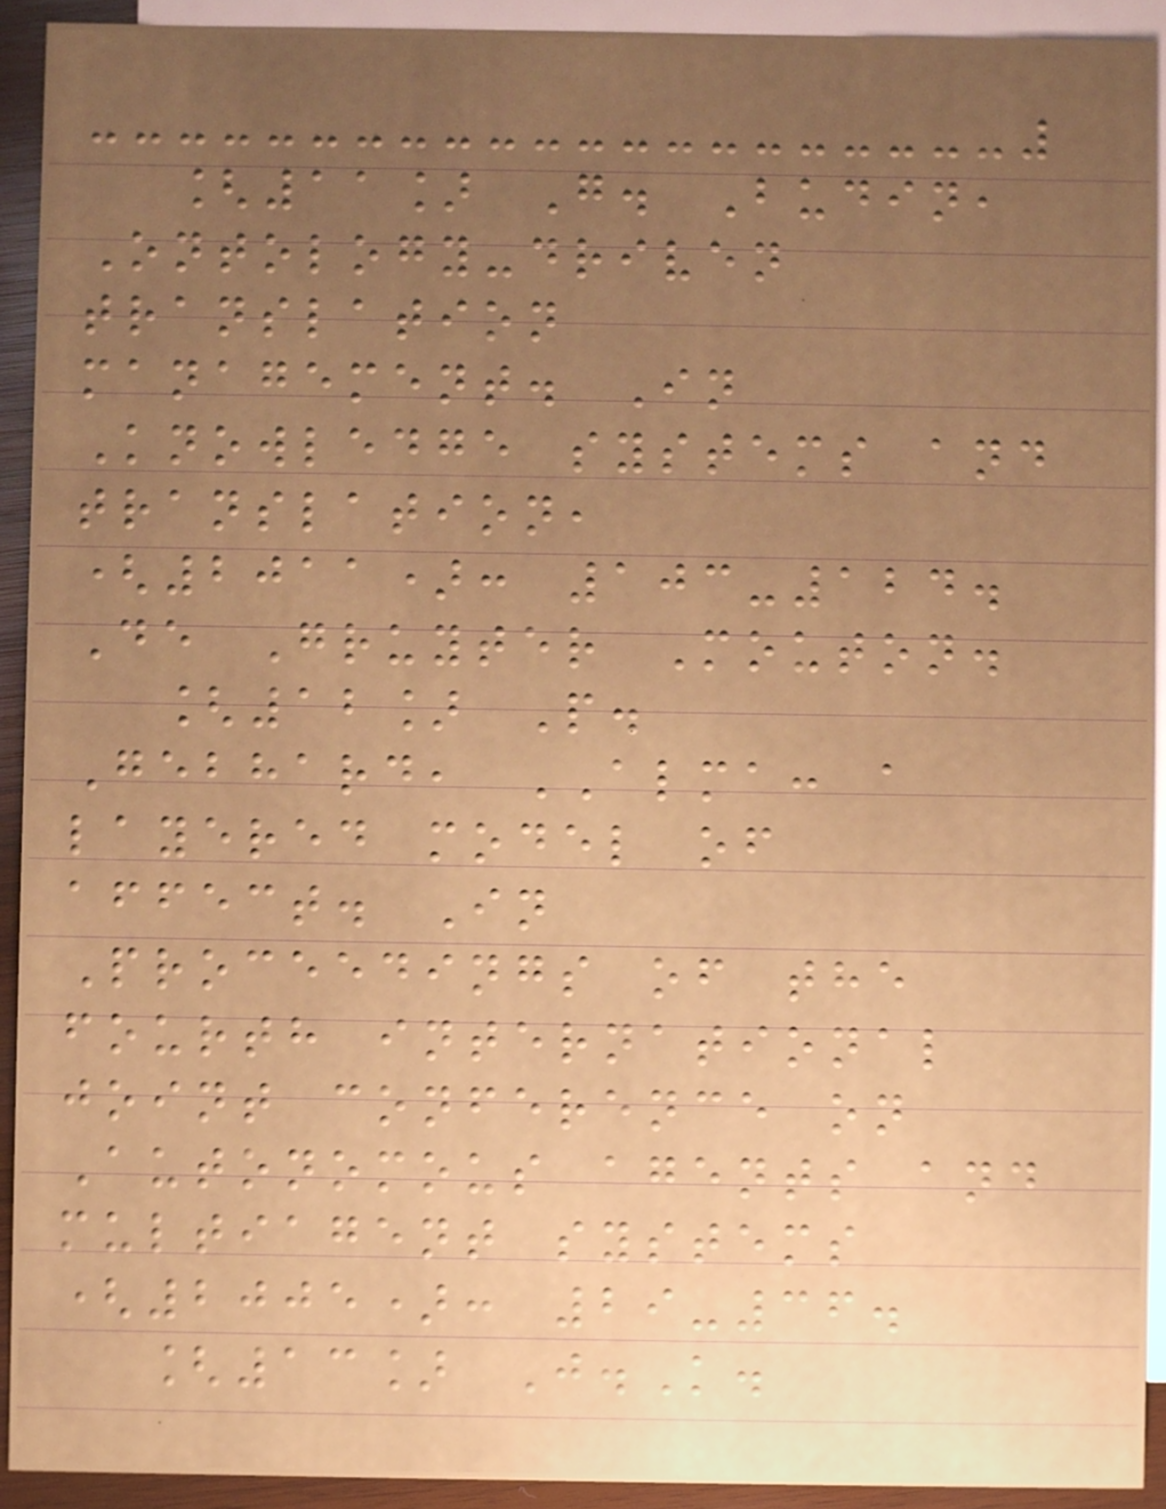[11] G. Budin,
Ontology-driven
translation
management. In
Knowledge systems and
translation,
(2011): 103-124.
De Gruyter Mouton.
[12] P.
Gebhard, ALMA: a
layered model of
affect. In
Proceedings of the
fourth international
joint conference on
Autonomous agents and
multiagent systems
(2005): 29-36.
[13] J.K.
